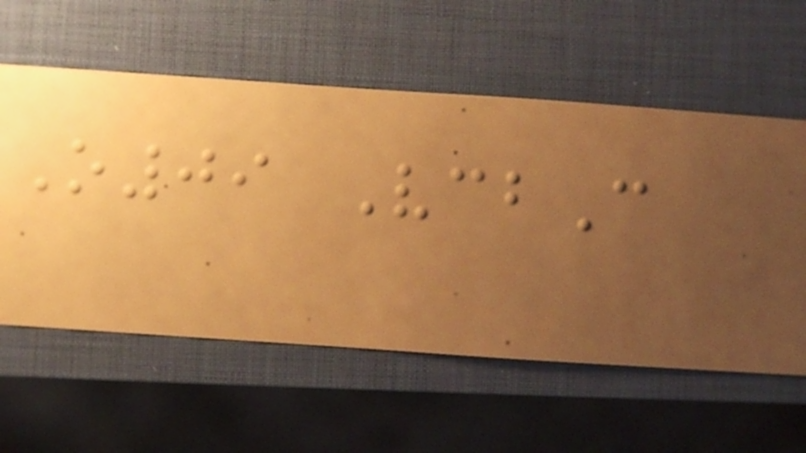O09 VcbC
